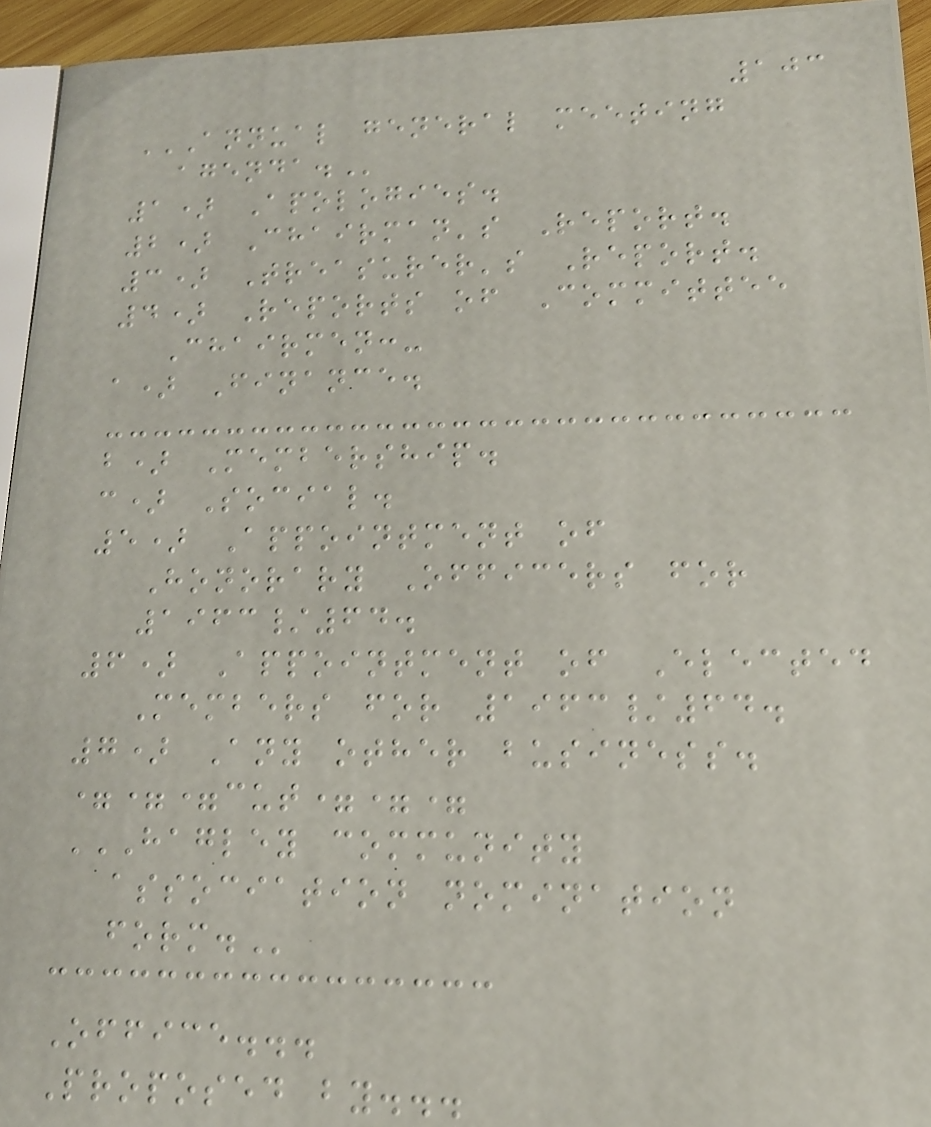103
ANNUAL GENERAL MEETING
AGENDA.
1) Apologies.
2) Chairman's Report.
3) Treasurer's Report.
4) Reports of Committee
Chairmen:-
a) Finance.
b) Membership.
c) Social.
5) Appointment of
Honorary Officers for
1963/64.
6) Appointment of Elected
Members for 1963/64.
7) Any other business.
===cut===
HAGLEY COMMUNITY
ASSOCIATION NOMINATION
FORM.
Office...
Proposed by...
